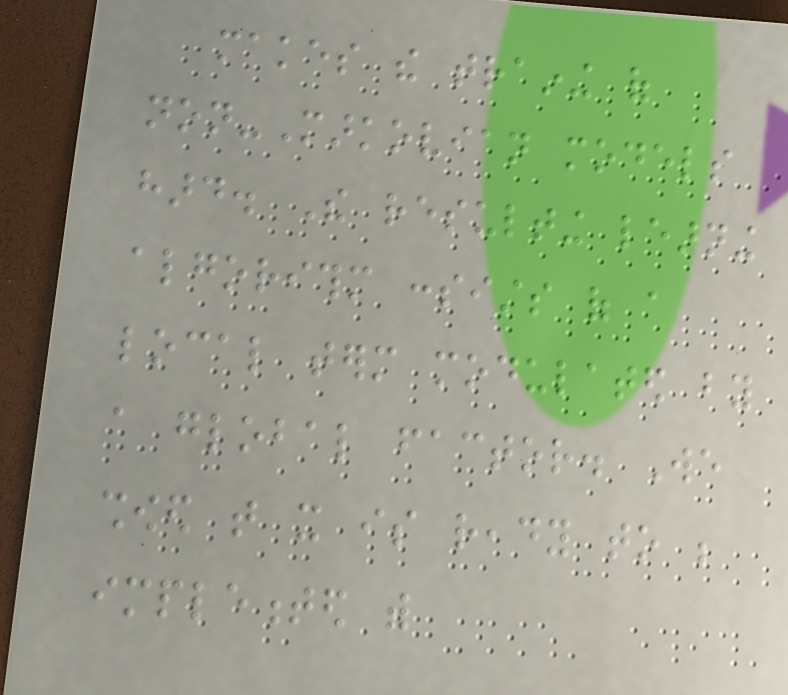makes the training of
non-Markovian models
hard. The resulting learning
algorithm consists of a
local term modulated by
a global factor. We
showed that it is ready to be
implemented with
